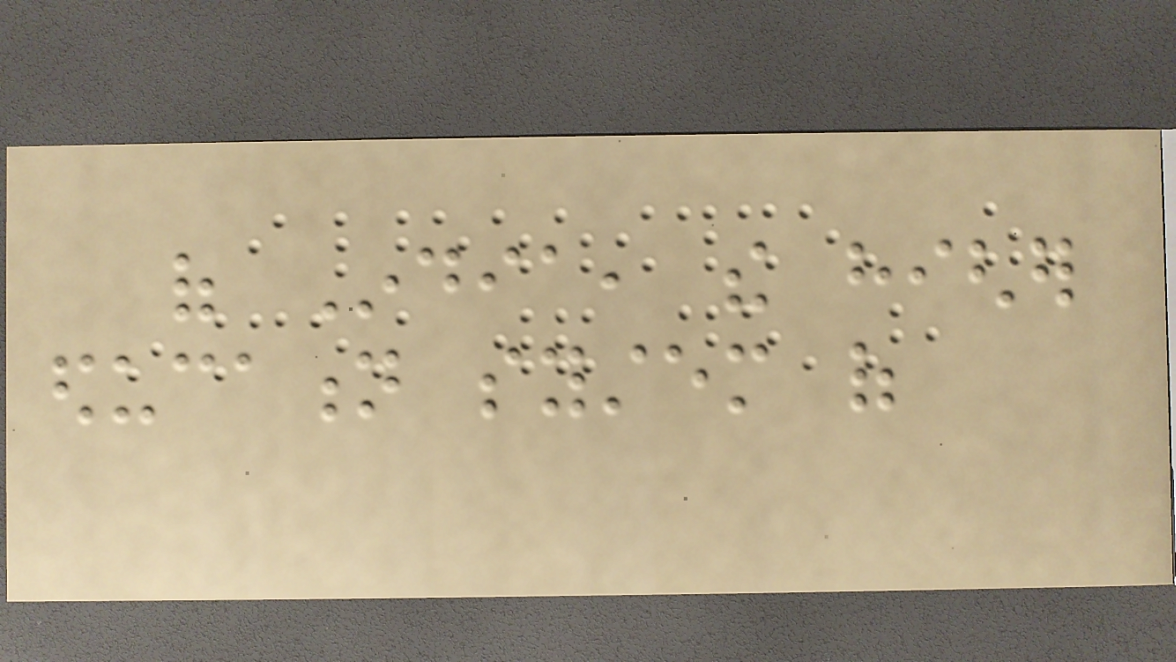of India, the higher
education system of
